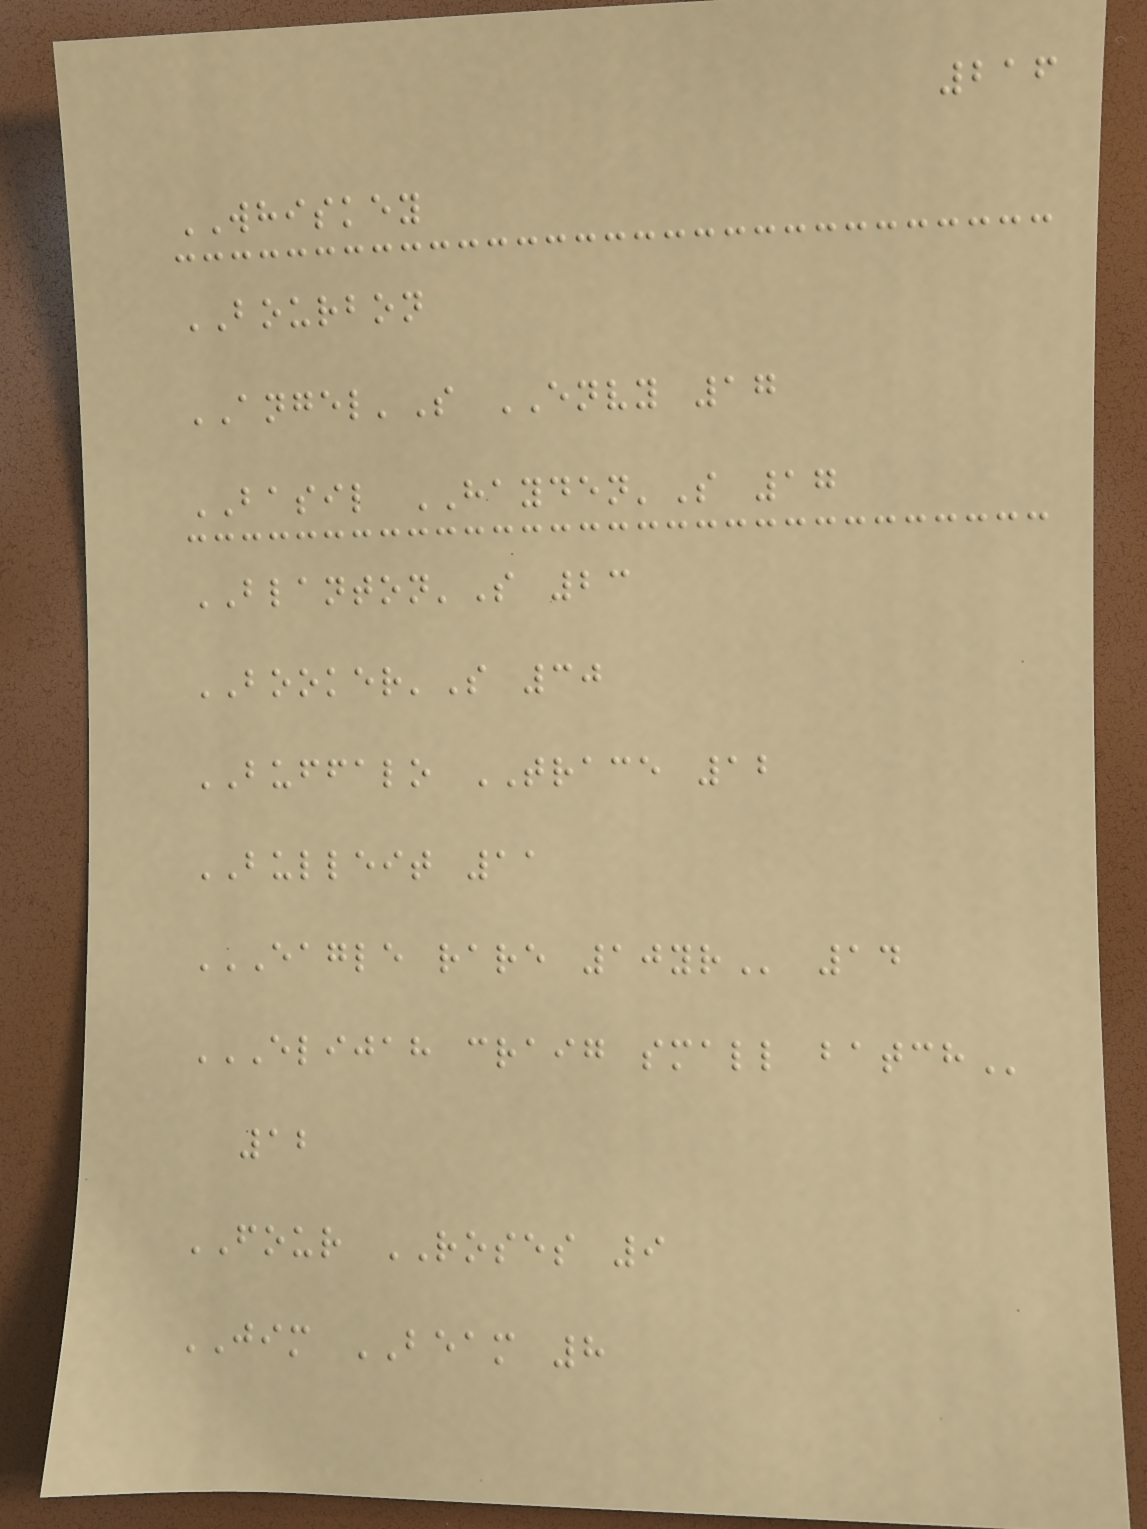216
WHISKEY
BOURBON
ANGEL'S ENVY 17
BASIL HAYDEN'S 17
BLANTON'S 23
BOOKER'S 30
BUFFALO TRACE 12
BULLEIT 11
EAGLE RARE 10YR 14
ELIJAH CRAIG SMALL BATCH
12
FOUR ROSES 9
JIM BEAM 8
